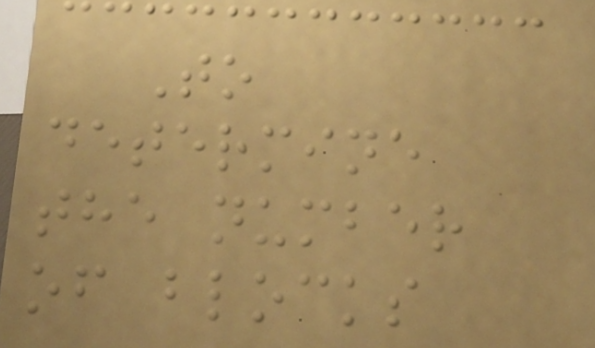To
determine
the number
of blocks
